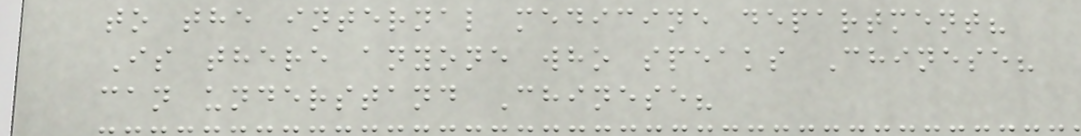to the internal medicine department?
Is there anyone who speaks Chinese?
can understand Chinese?
